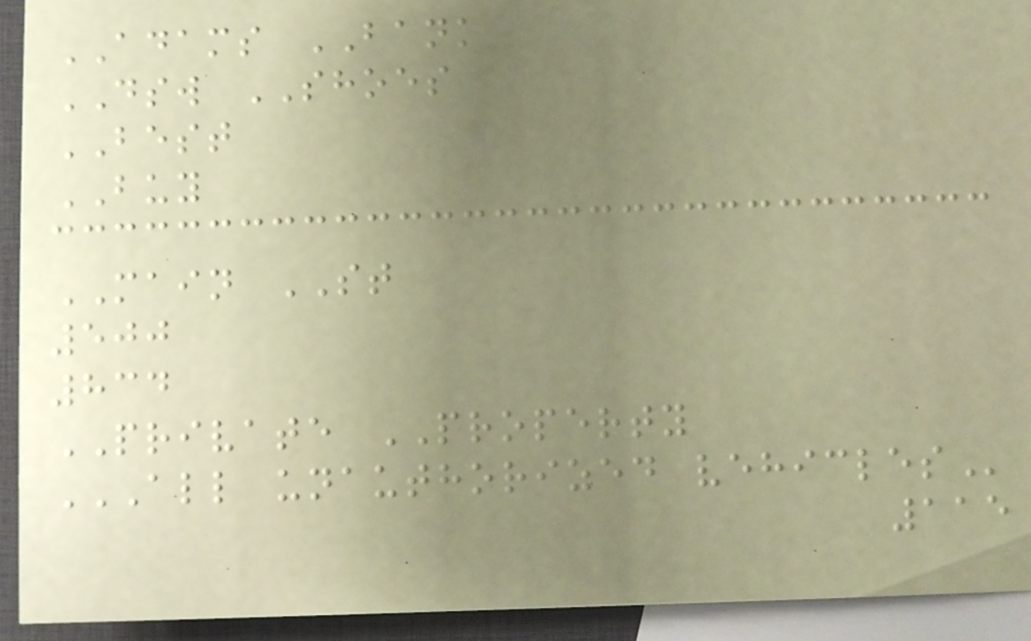ADAMS BANK
DSW SHOES
BEST
BUY
MAIN ST
500
834
PRIVATE PROPERTY
ALL UNAUTHORIZED VEHICLES
115
